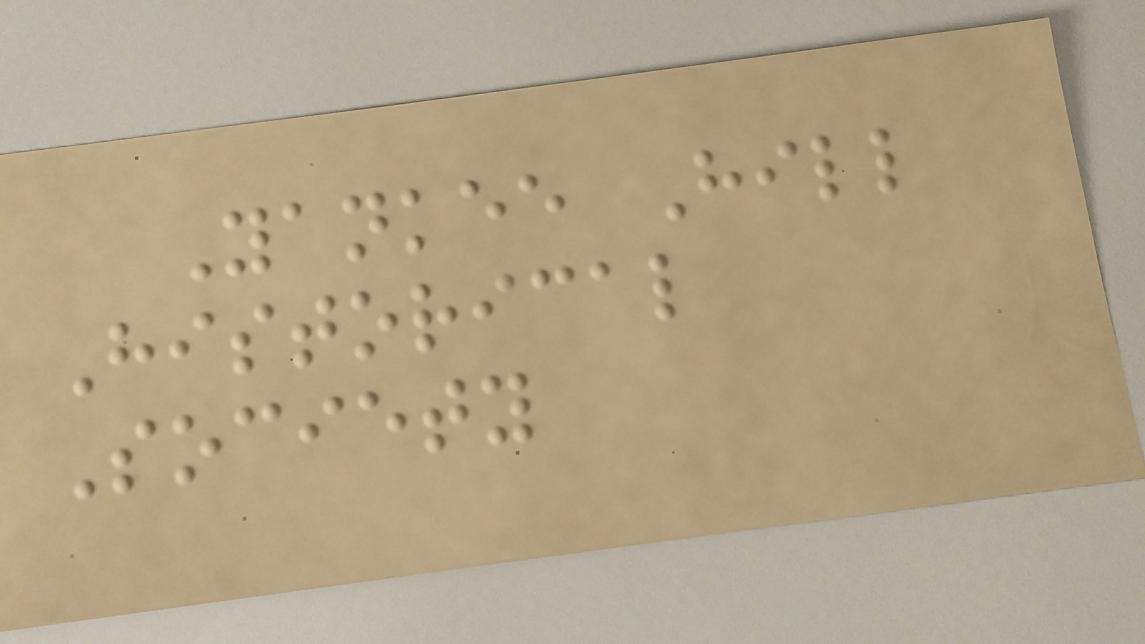Yankee Hill
Historical
Society
